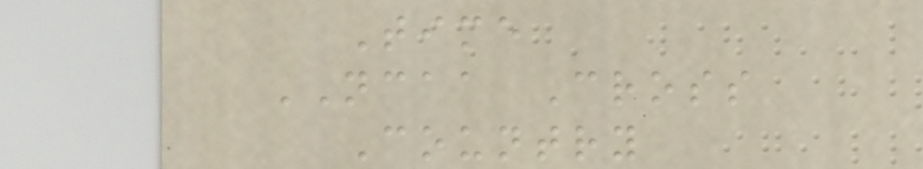Time
NCAA Cross
Country
